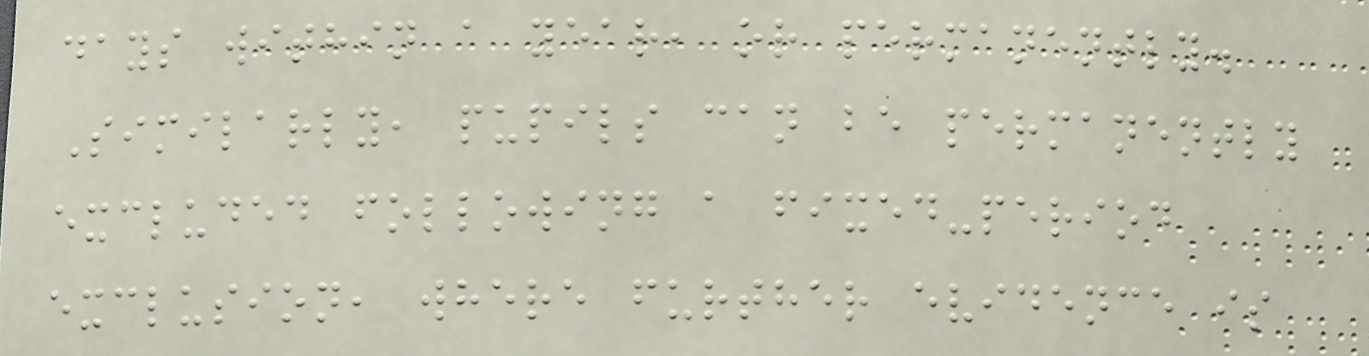days within a year, or permanently.
Similarly, pupils can be permanently
excluded following a fixed-period
exclusion, where further evidence is
